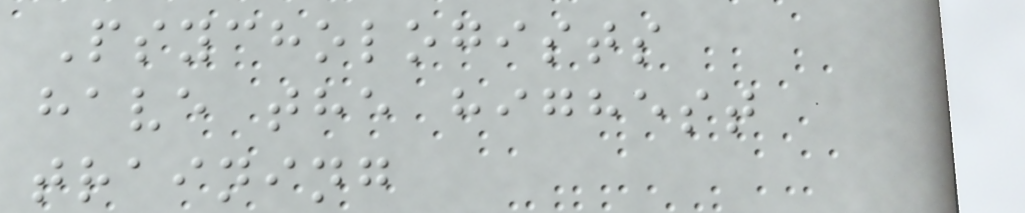Psychologists
have the highest
training
